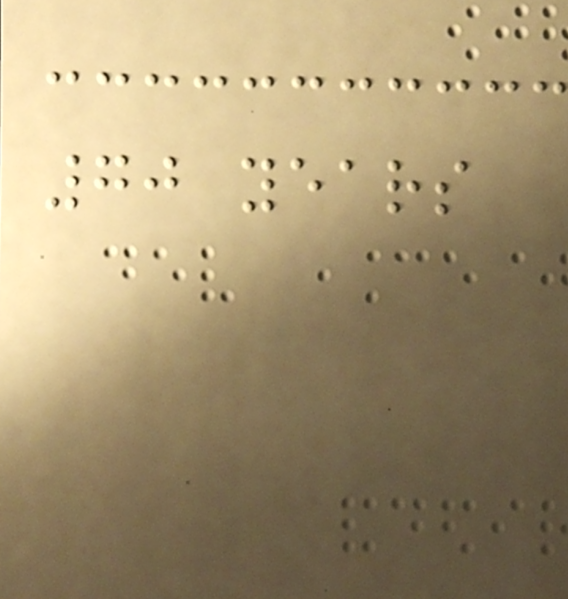70 years
